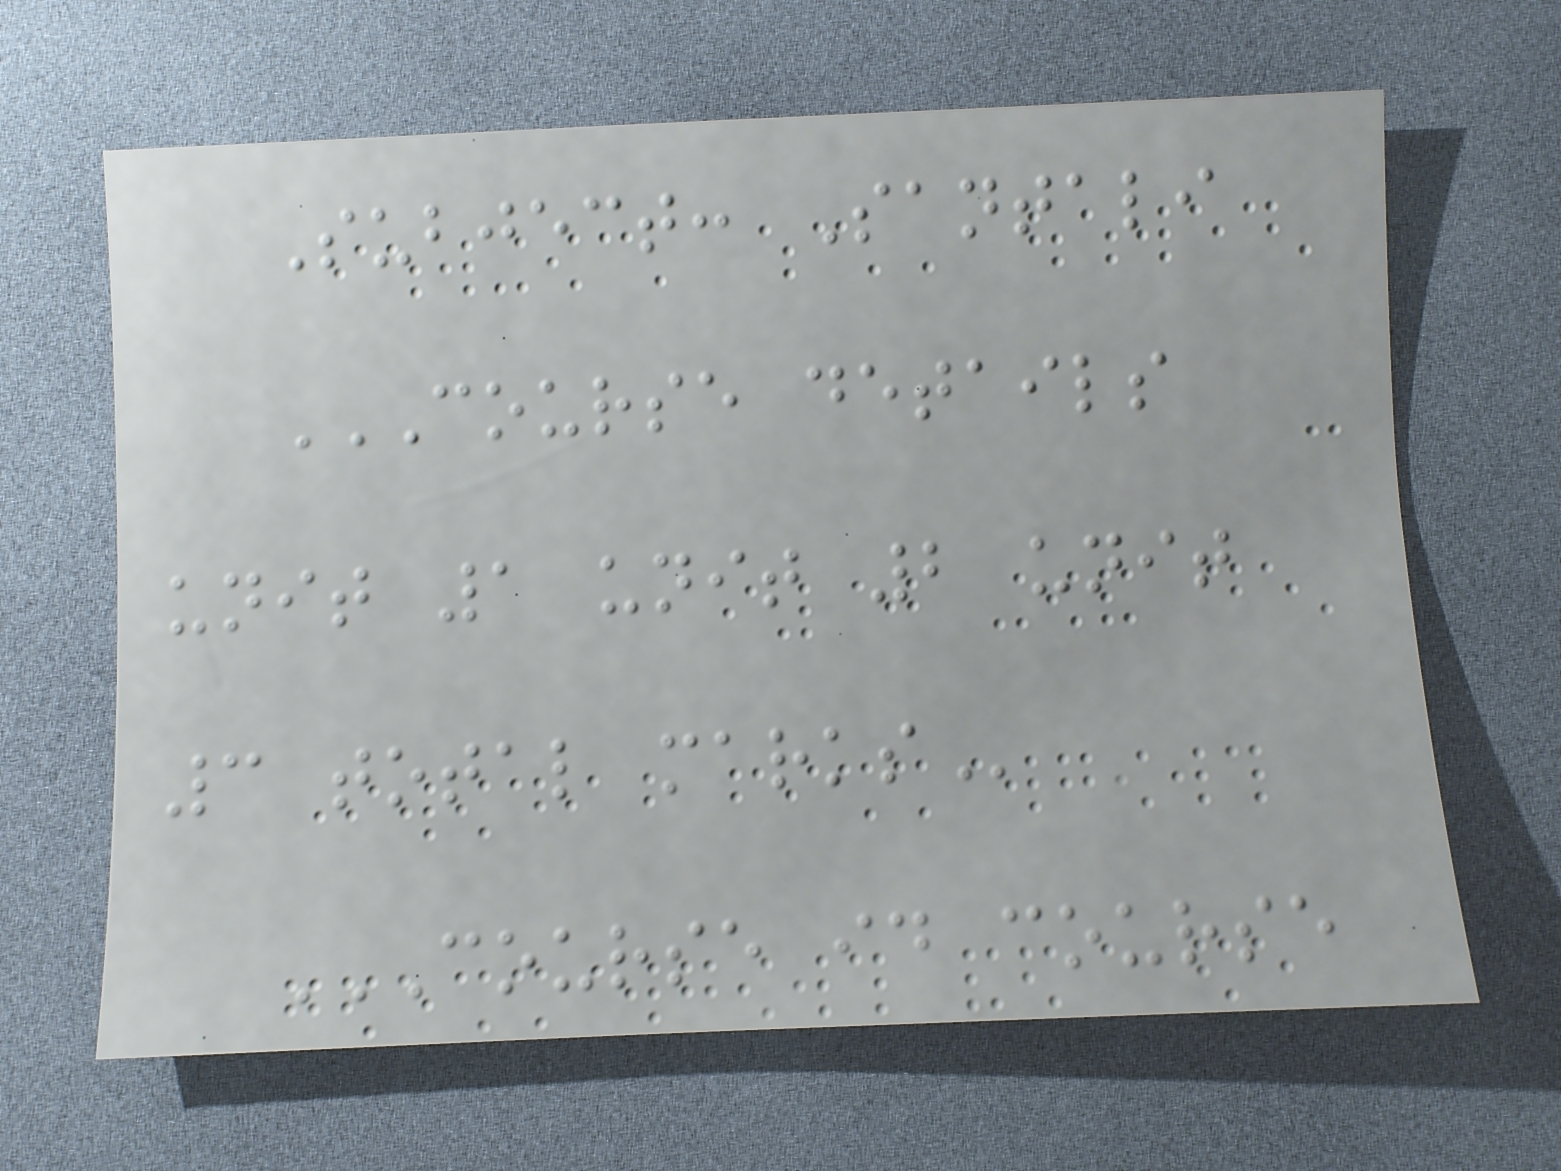Subject: Santali
COURSE DETAILS
UNIT 1 UNIT 2 UNIT
3 TOTAL MARKS
COURSE ID COURSE
